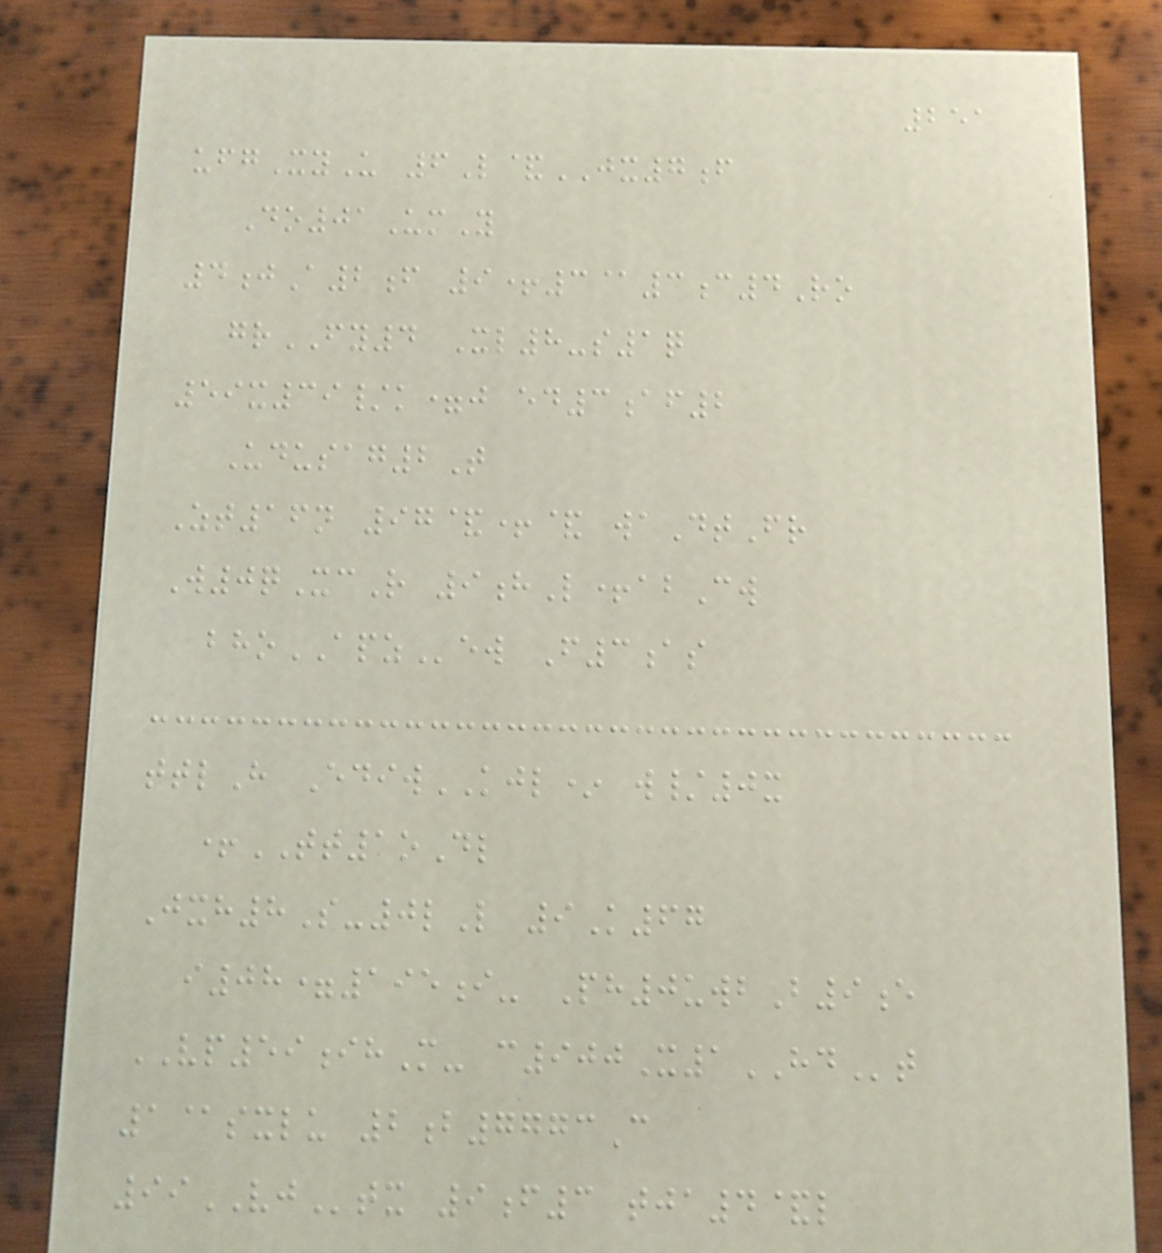251
ufgXyU 6L&JX7f
Do01UmY
4jA2f 9+3@3c4Ro
grFY4 Xl8-s1q
59x39/k=j ed3af2
Udusag2T
Zt16n 97&+& waDtFr
W0qXcR 9hL+abCw
bhoAPZew F3as
ttlH EdiwKJL* w/0x
+TT1oDl
Jxh8S-0lL 9K67
i08=195i- Ph0uwbB9e
VP59ihM- c900X1HDt
1@sxlu 2b7773C
99VJtx 9f3 tja4&l
